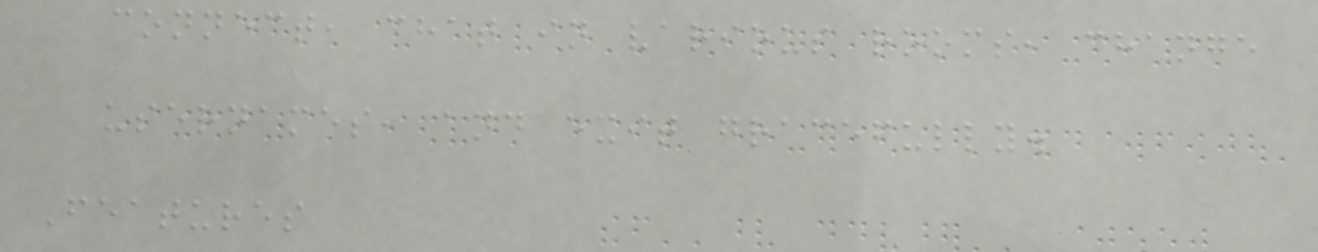connect, chat in various rooms, change
usernames, and exit gracefully.
Features
